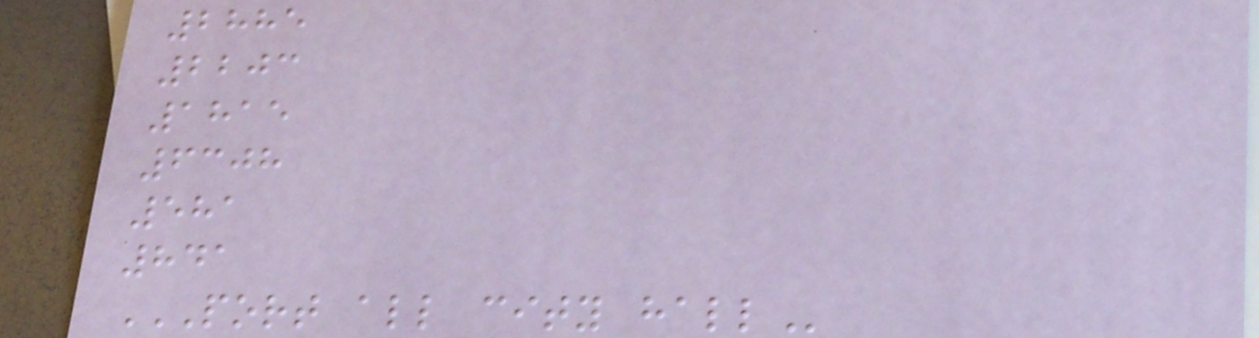2885
2203
1815
6308
581
841
PORT ALL CITY HALL
